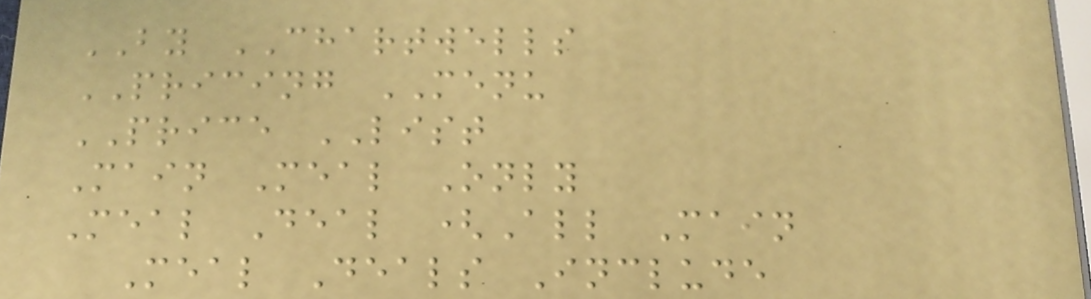BY CHARTWELLS
PRICING MENU
PRICE LIST
Main Meal Only
Meal Deal (All Main
Meal Deals Include
